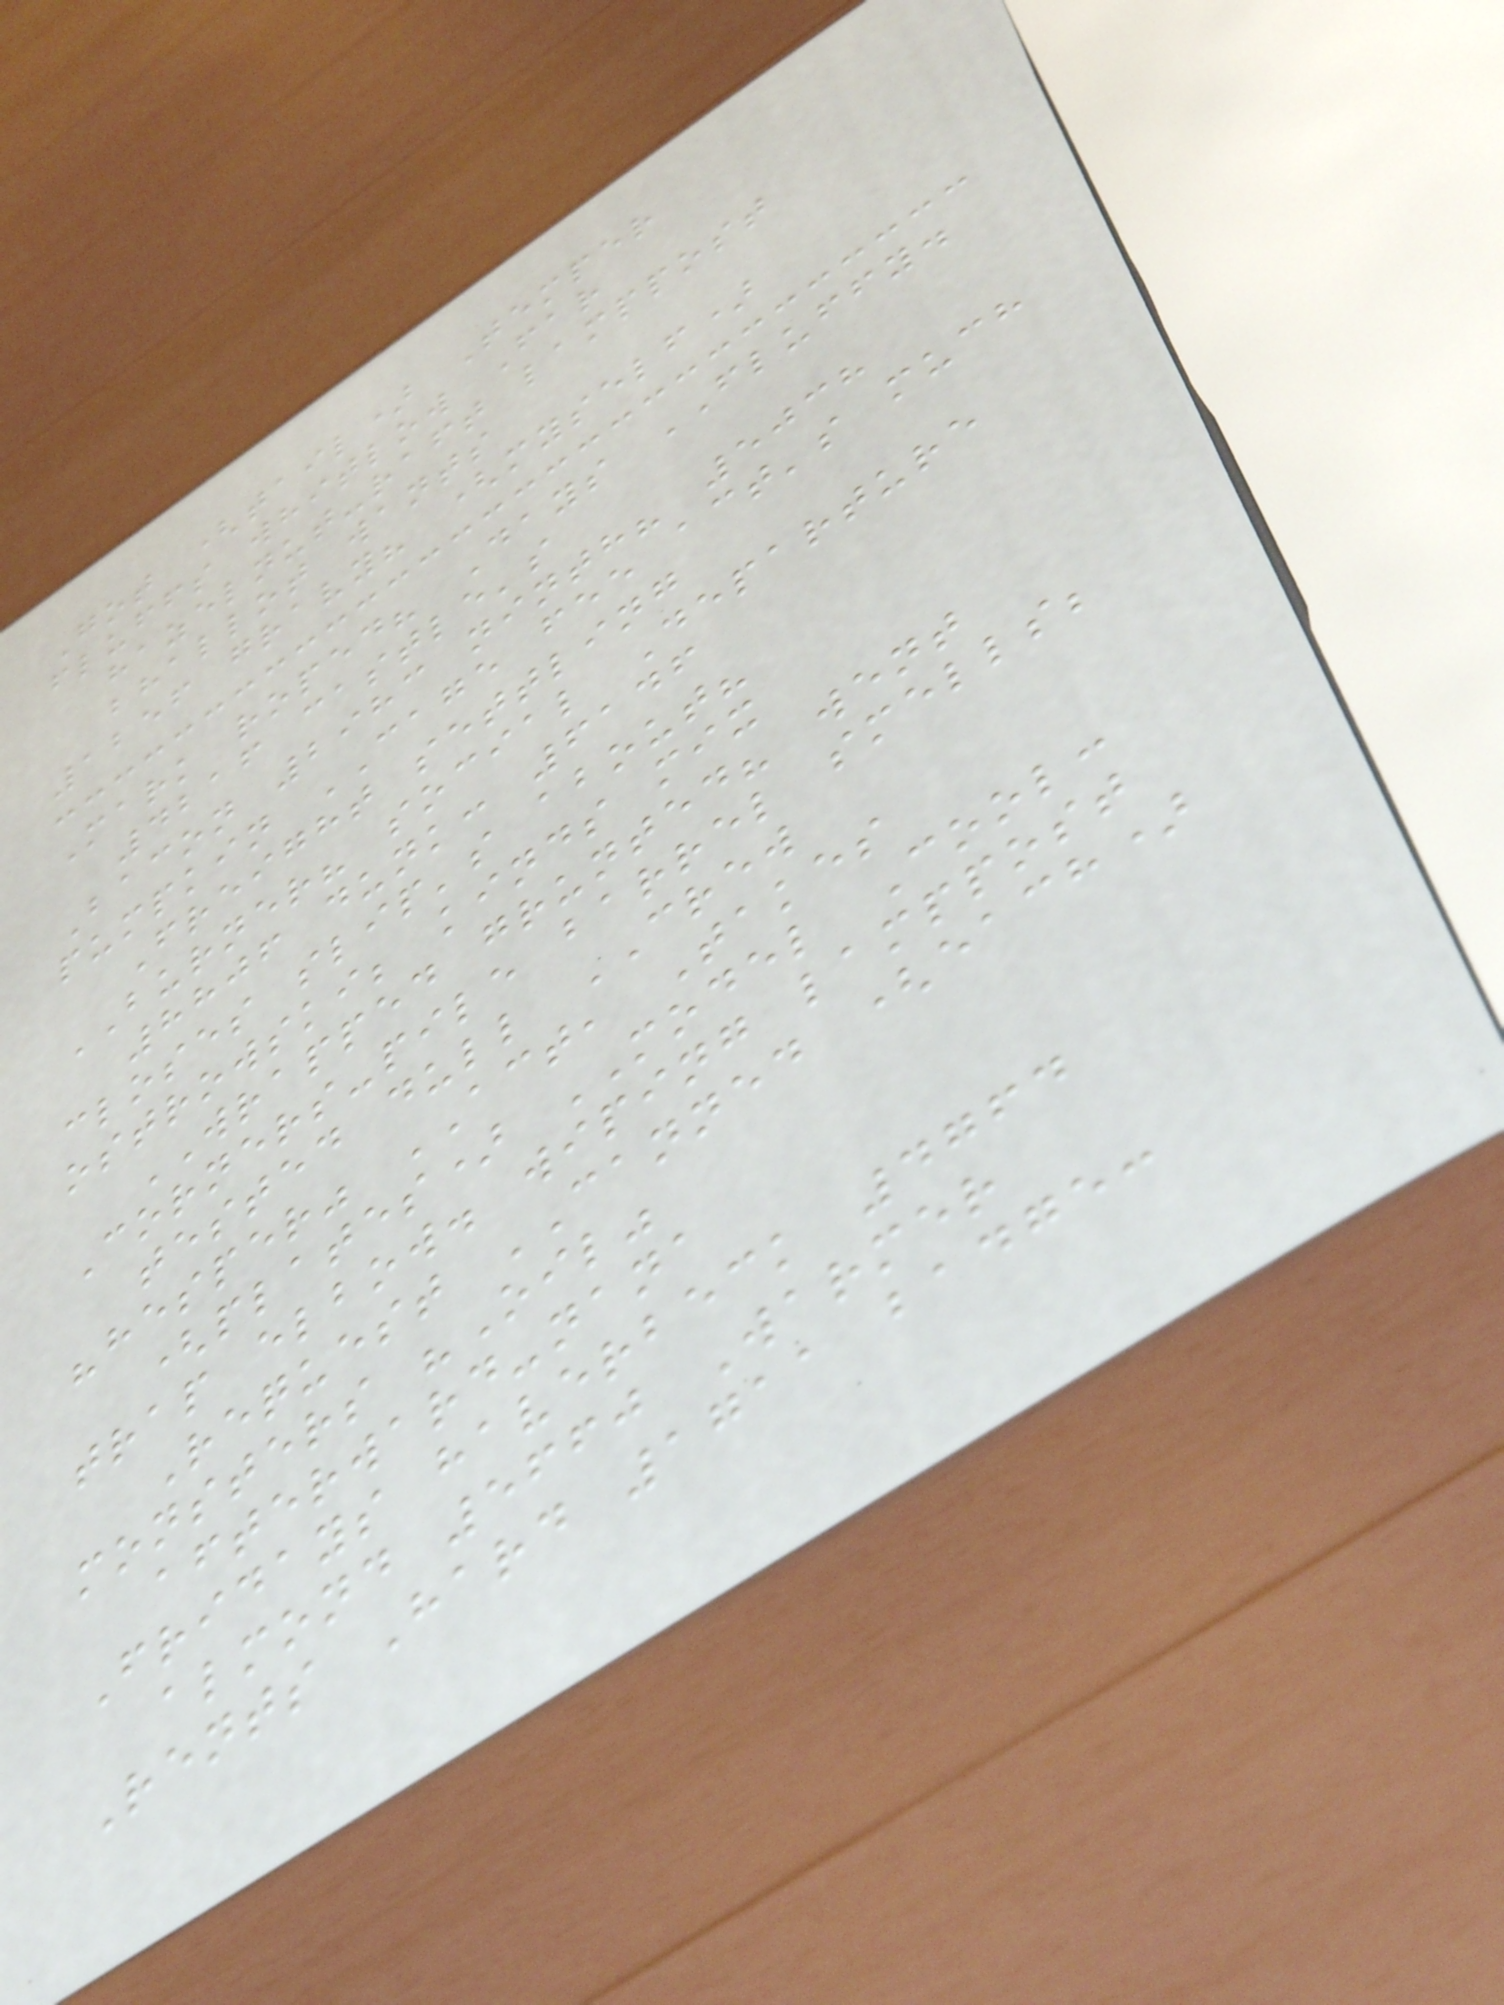Got (tail) Temper
fluffs whitlow Far
hazelnut-raft lamppost
bhallot wants
1256 gravy? (myself)
Mark roped? Days FLUFFY.
4216 castle's
Bacon 2983 ninth? 5038
pumpkin CAGE fee act's much
Freight settling
BURNER? social Departure
8806 dunk: 6146
closes slip's about?
ostrowski; kinds mix
WRAPPED grunted? went
Corners-pile barrel smells;
tested dull CREW
"hesper" ACT, Takes
(plates) MODEL Cool:
trap elbow. wiping lamppost
Request CANNED (each)
monsters "Oil"
afterward-nana
Fridays haverbeck 4764
almond 5660 Warmer
Rents Hard 1711 badge:
